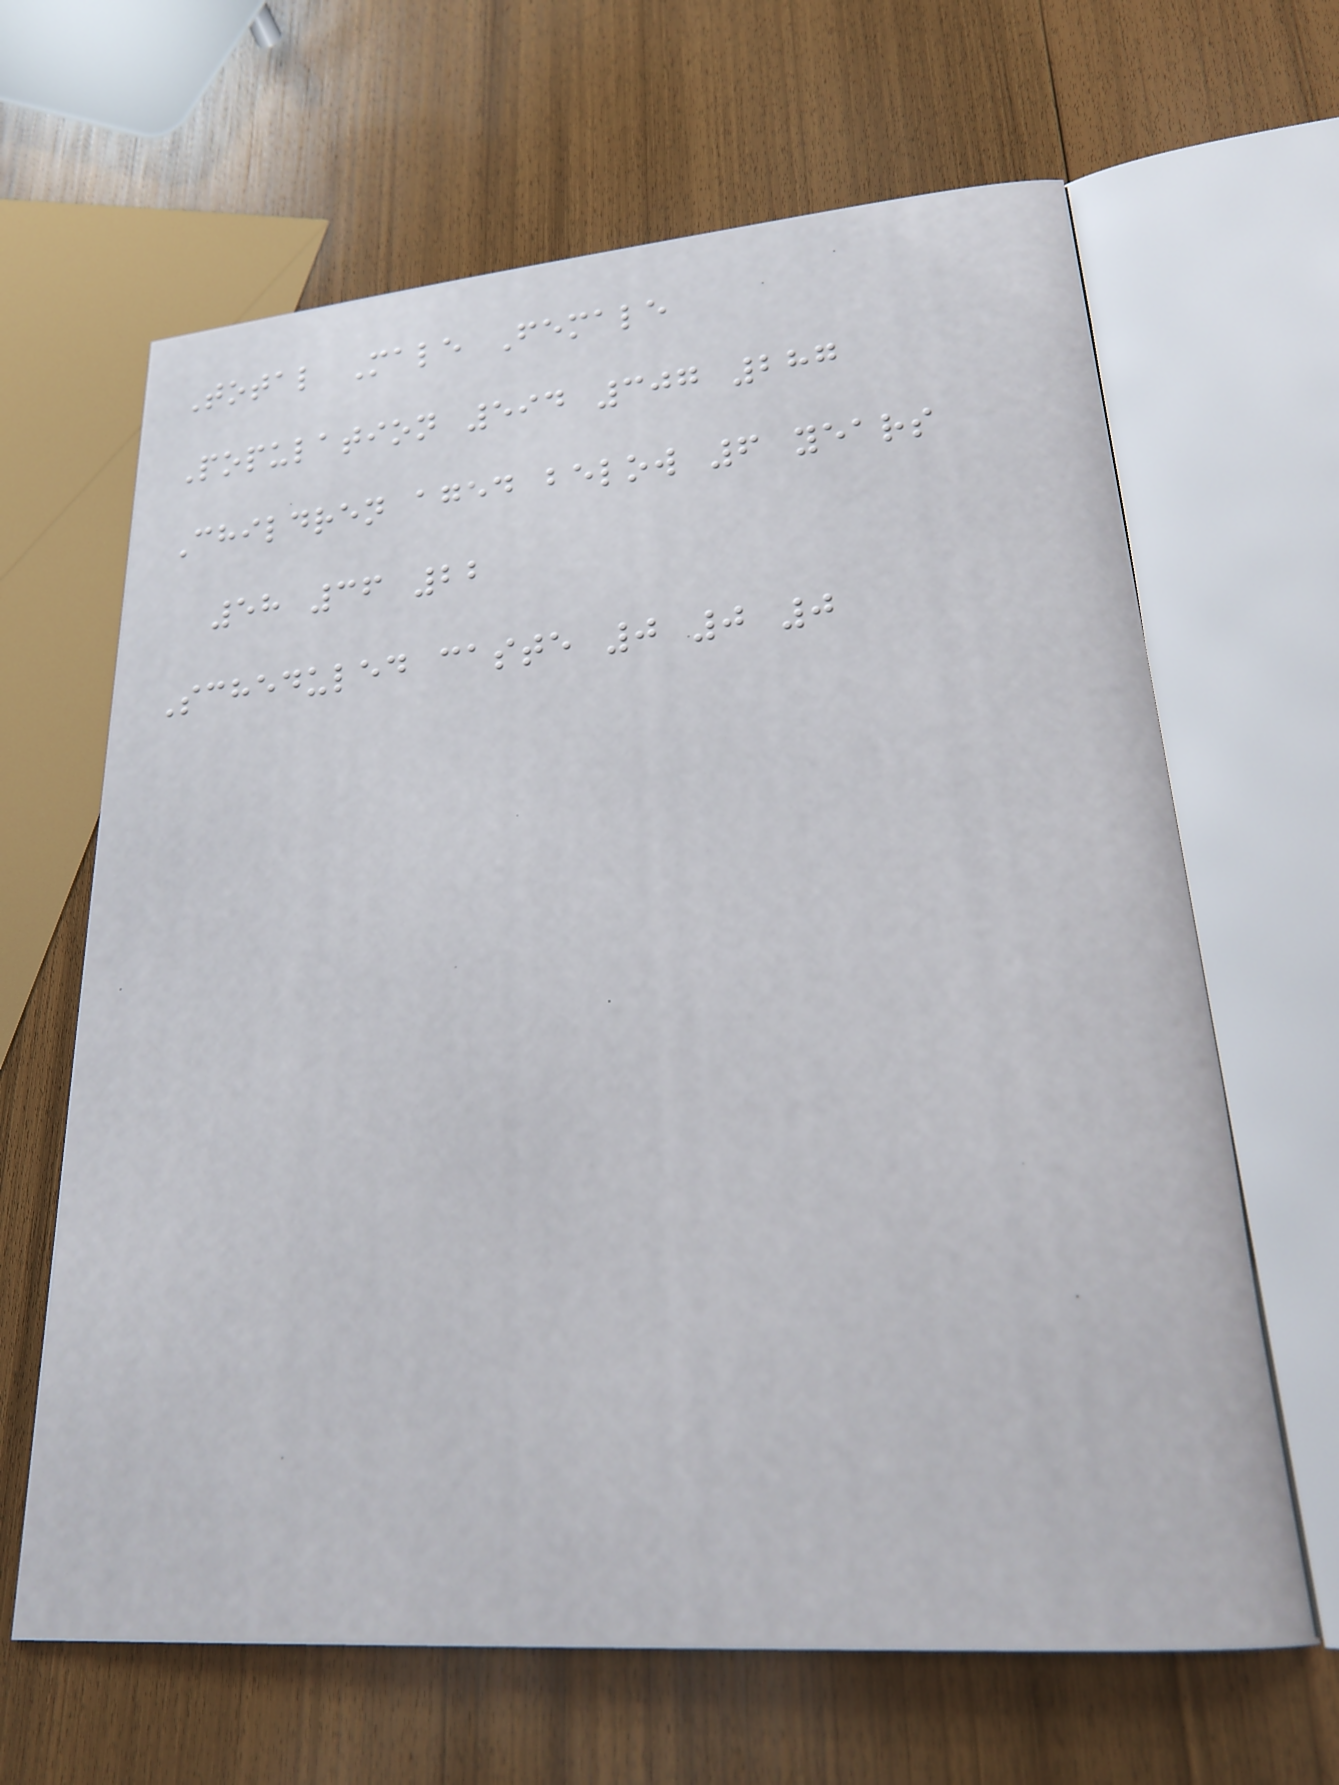Total Male Female
Population 594 307 287
Children aged below 6 years
58 36 22
Scheduled caste 0 0 0
